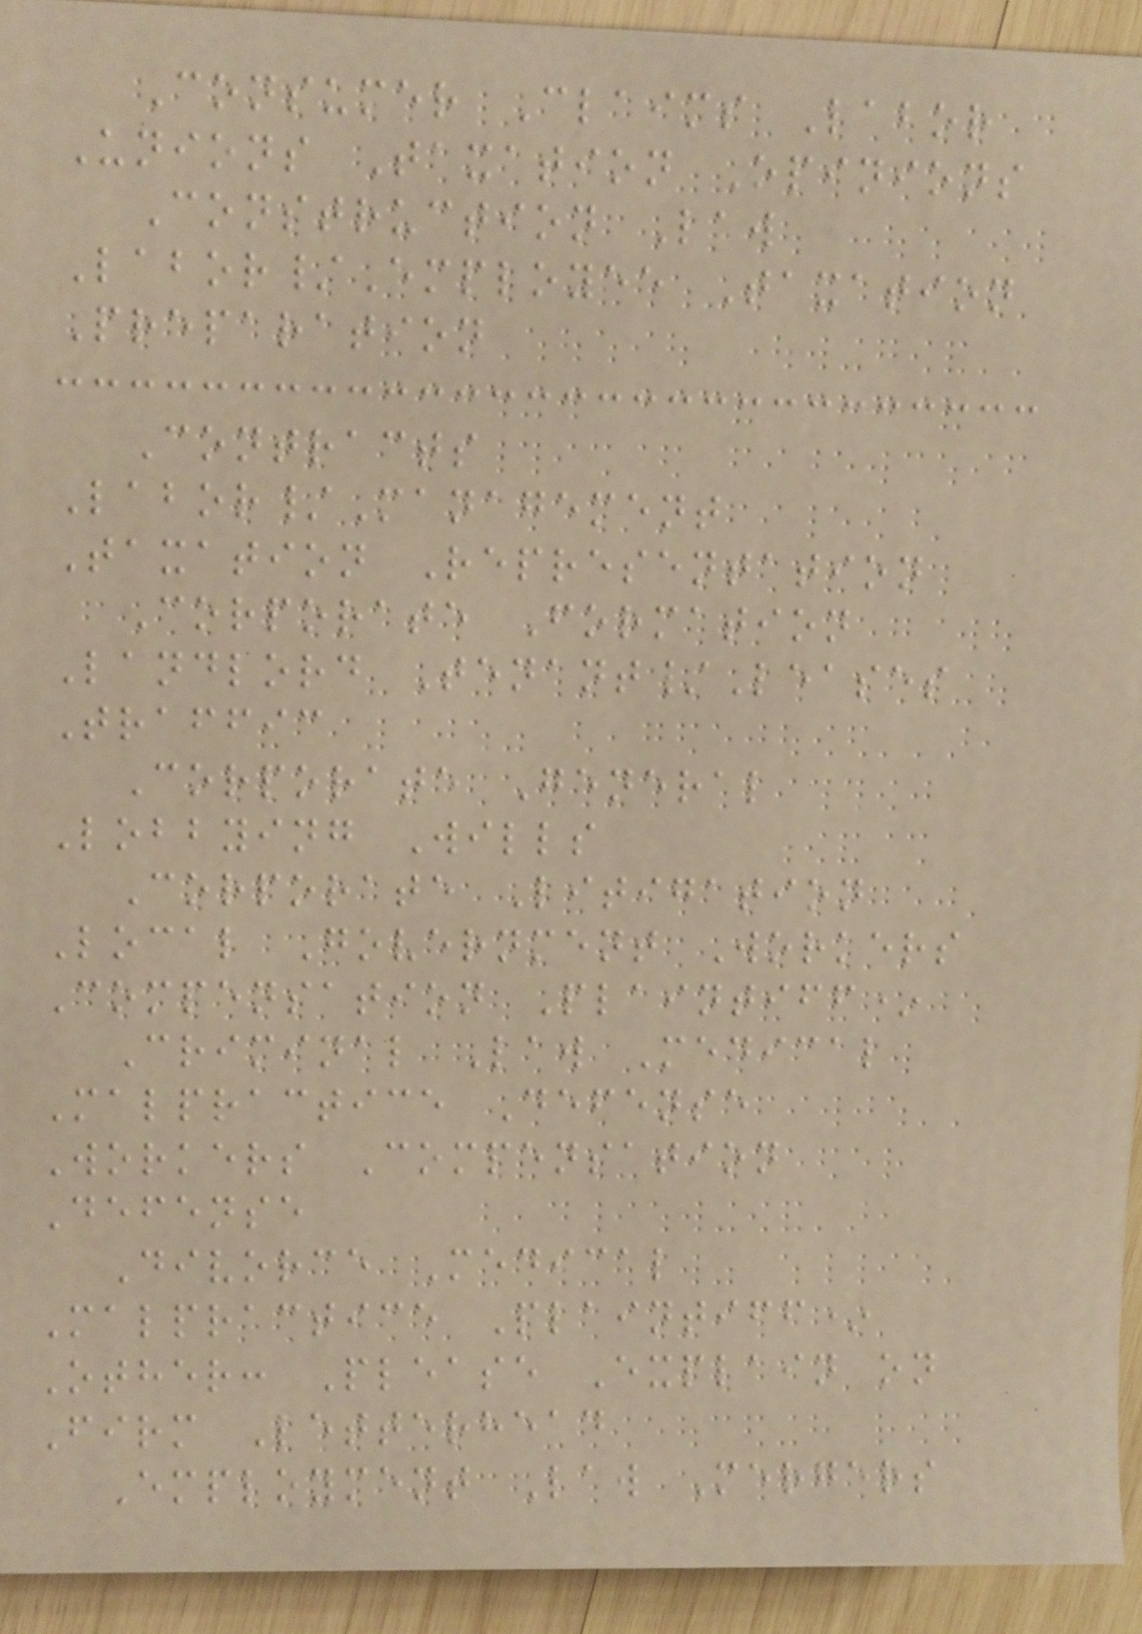Consumer Claims Labor
Unions Taxation Opinions
Construction Law
Labor/Employee Taxation
Preparation
Contracts
Labor/Management
Taxation Representation
Corporate Formation
Landlord Tenant/Leases
Traffic
Corporate General
Lobbying Wills
Corporate Litigation
Local Government Workers
Compensation Plaintiff*
Criminal Law Medical
Malpractice Defense
Workers Compensation
Defense
Divorce Medical
Malpractice Plaintiff*
Other: Please Explain on
Firm Letterhead
Employment Law Mergers
